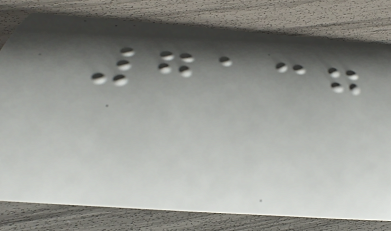7137
